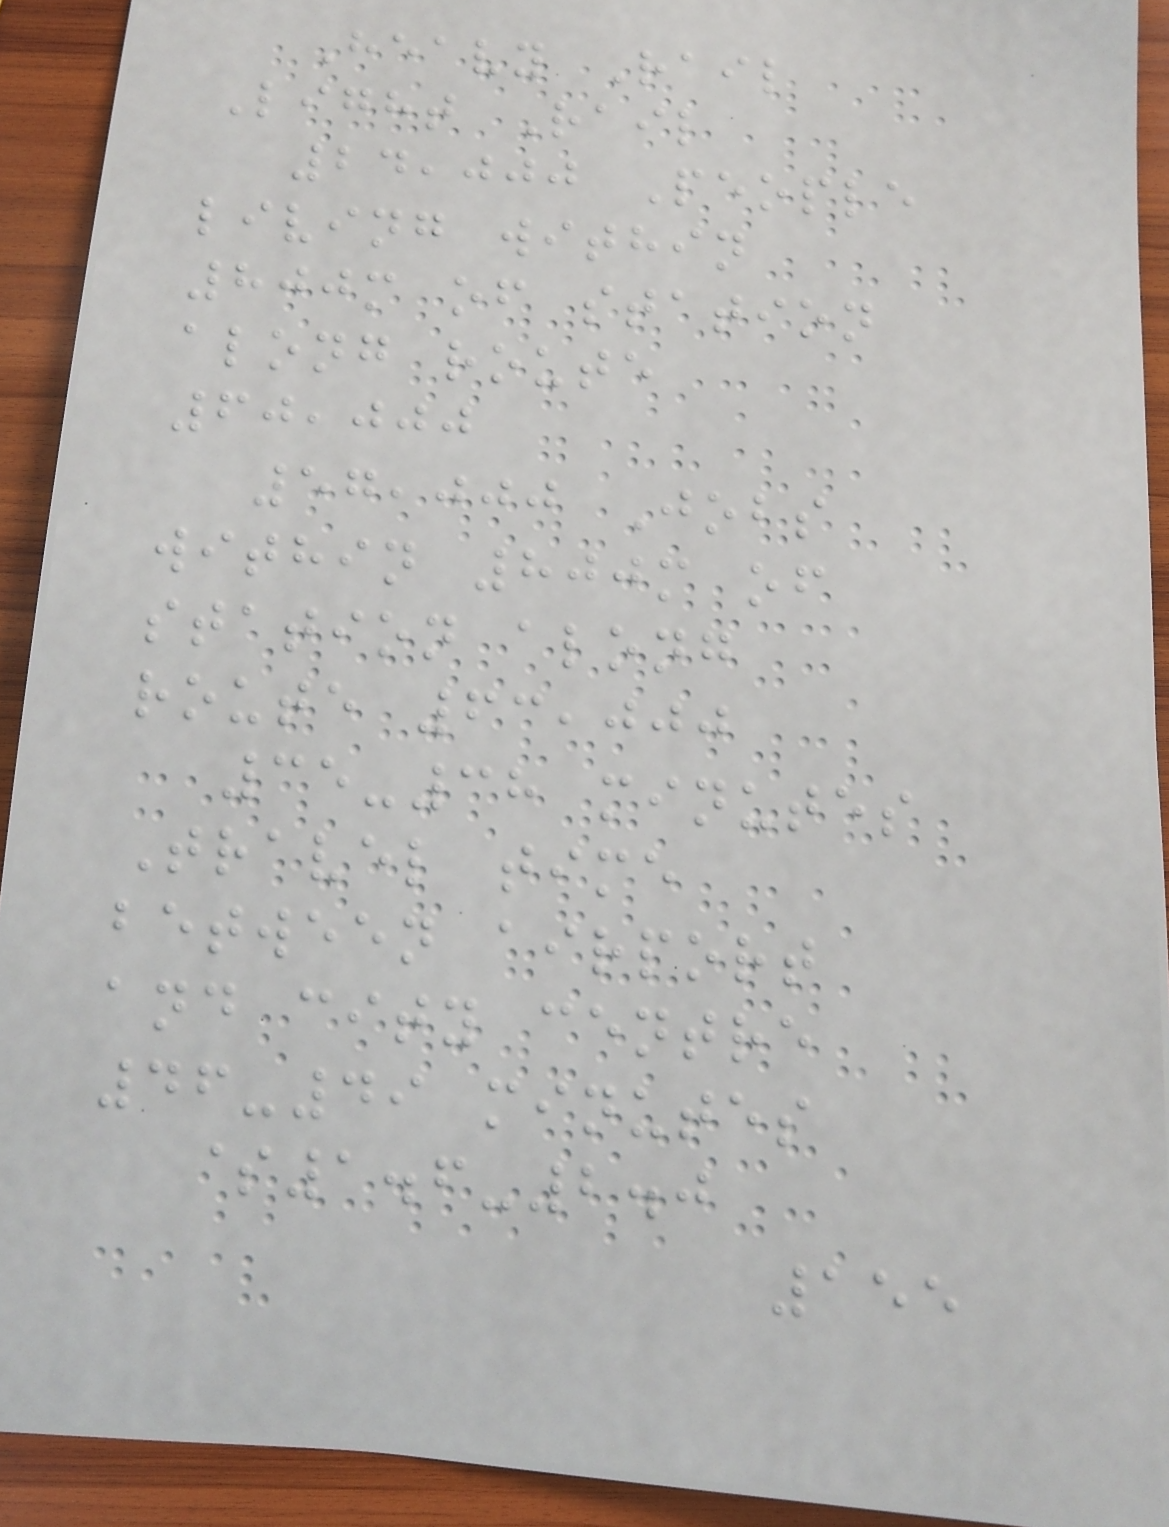Heavy Rail
Light Rail
24,000 People
living within
800m of station
along route
60,000
57,000 Jobs
within 800m of
station along
route 63,000
35-38 minutes
Travel time
between airport
and city centre
46-49 minutes
$1.6-2.0
155
